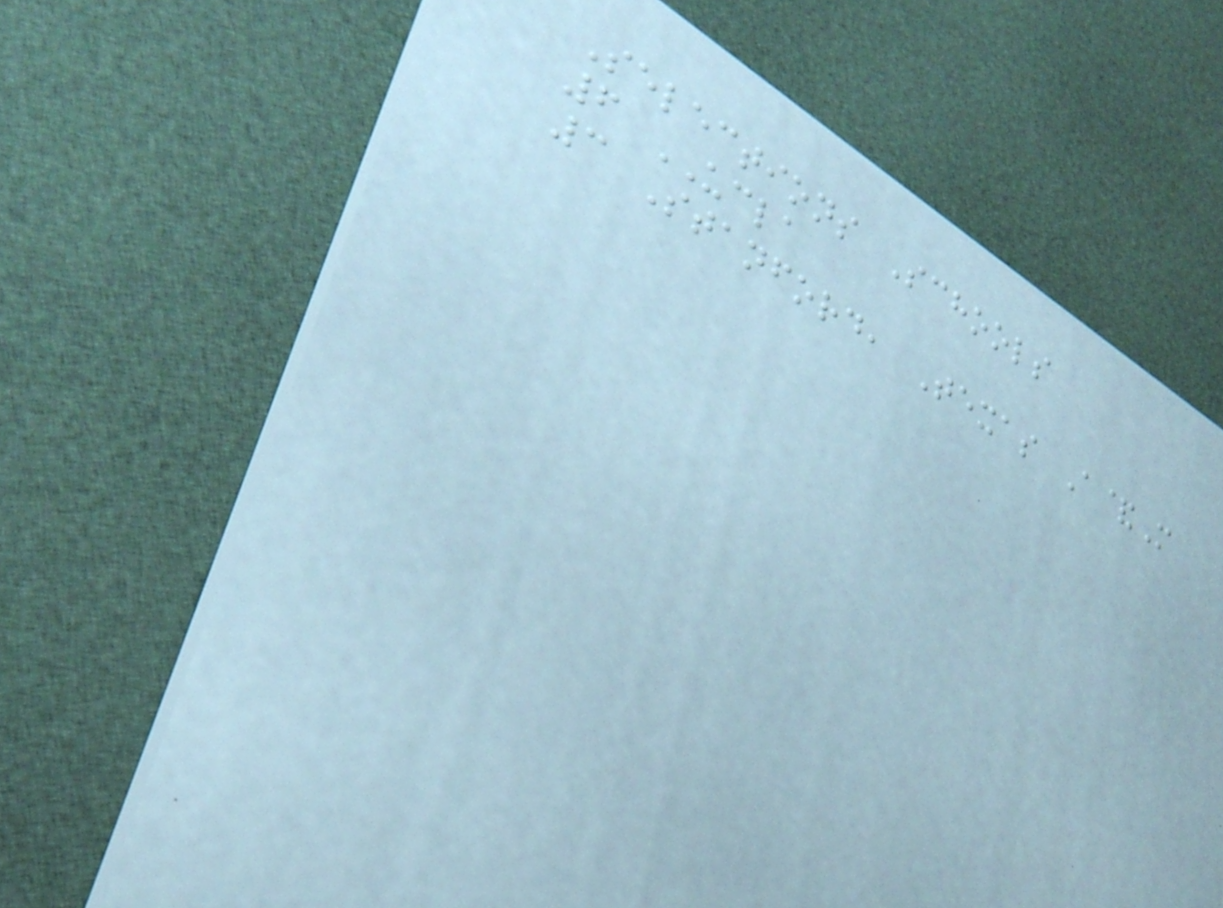Selections Schools
6 UCLA
3 Stanford, Texas A&M
